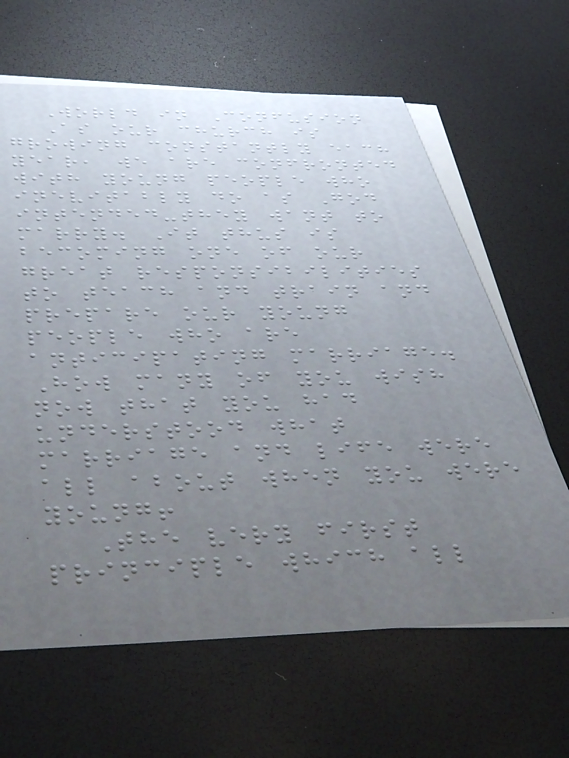World in Confusion
As our church is
growing constantly each
year, we are confronted
with young people who
inevitably do as God
intended-they want to
marry. It thus is
becoming one of our
great responsibilities
to teach and train and
prepare our young
people who are
anticipating marriage.
How many of you wish
now that you had
understood what
marriage and life were
all about when you were
young!
The very first
principle which all
